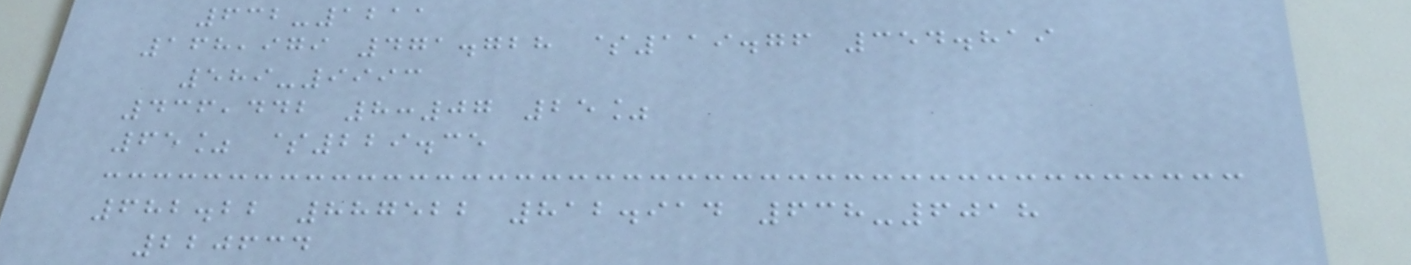632-1211
168,979 471.728 $119.76 354.819
589-9993
436,442 8:07 25%
65% $229.35
682.22 887522 812.914 638-6018
220634
